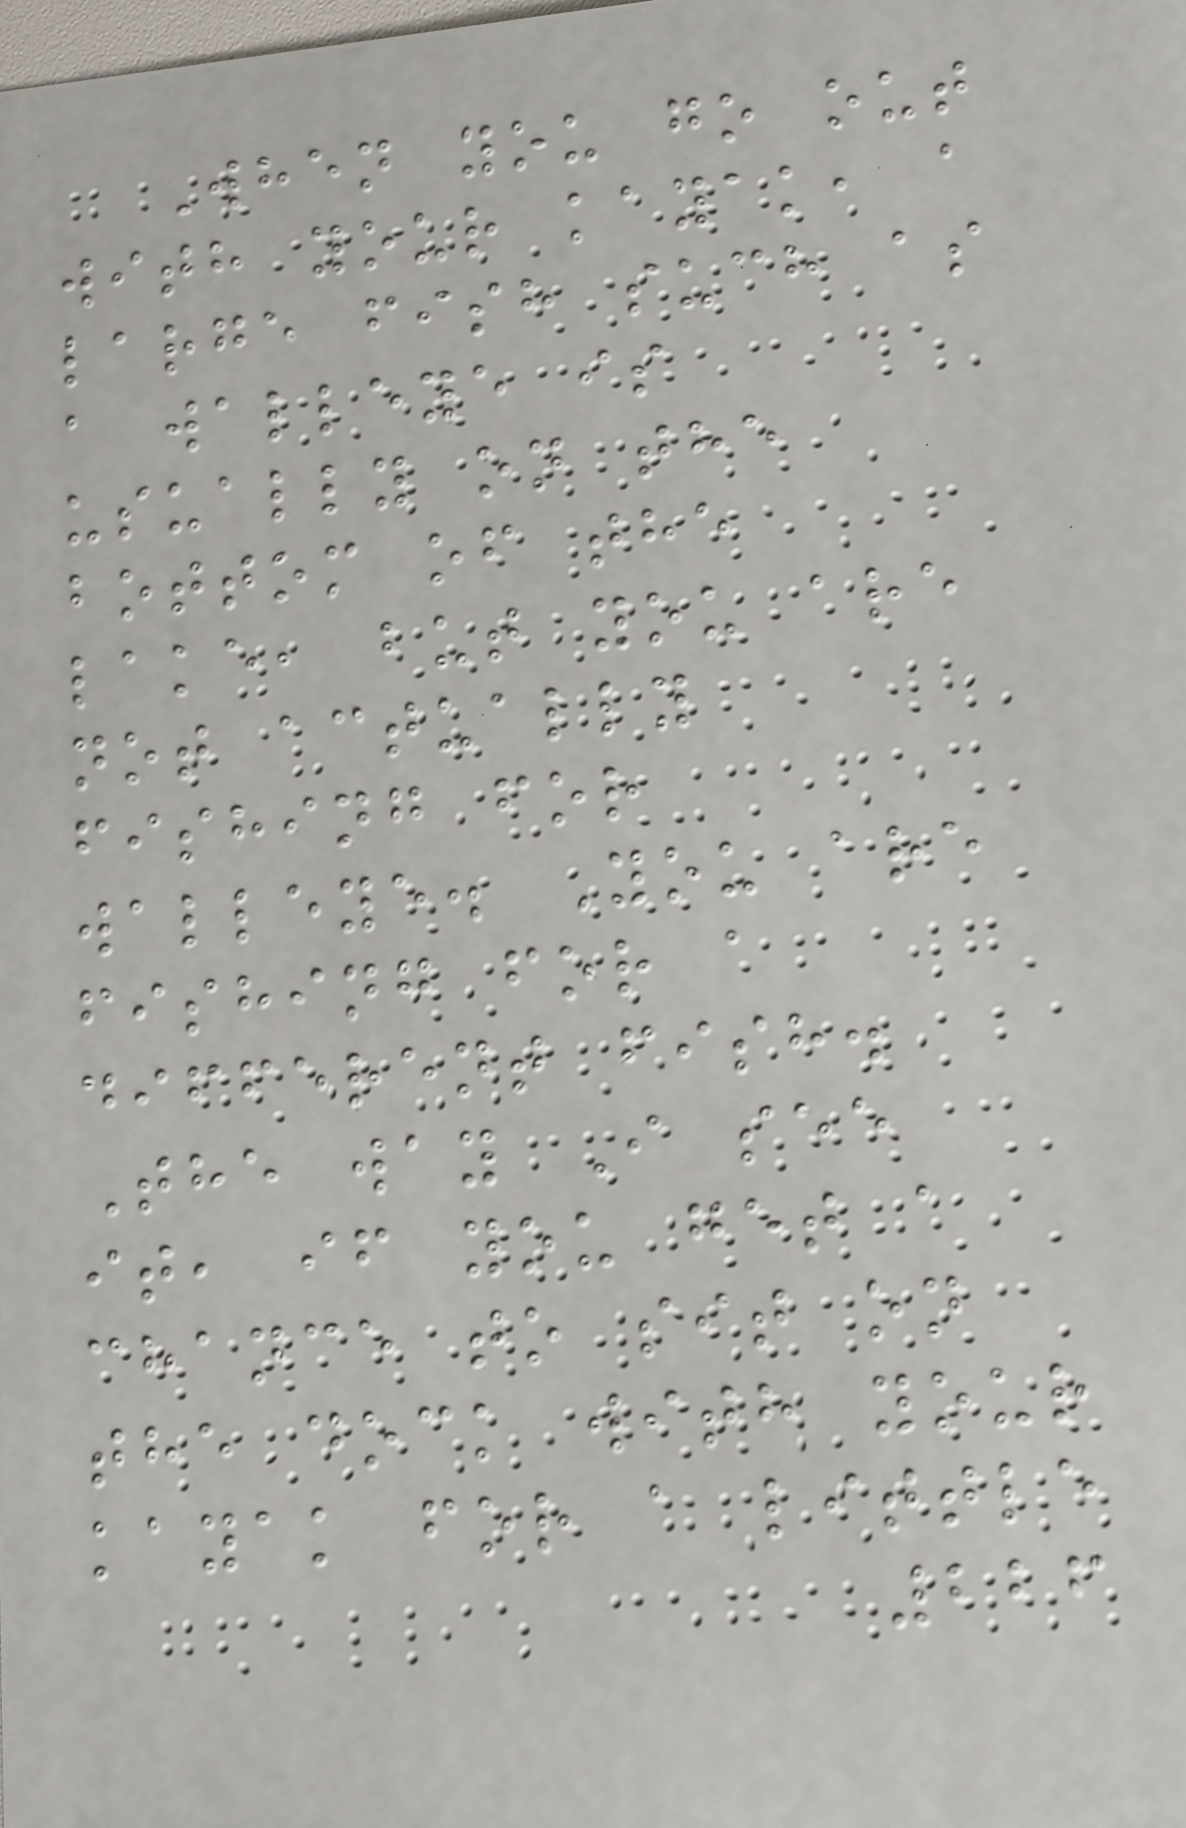When you go out
with your kayak, a
large fish such as
a walleye is
usually on the
bottom of the
lake, but you are
not actually
fishing for
walleye. You are
fishing for a
different fish.
The way I see
it, if you get a
chance to sit on
the dock with your
kayak for a little
226
